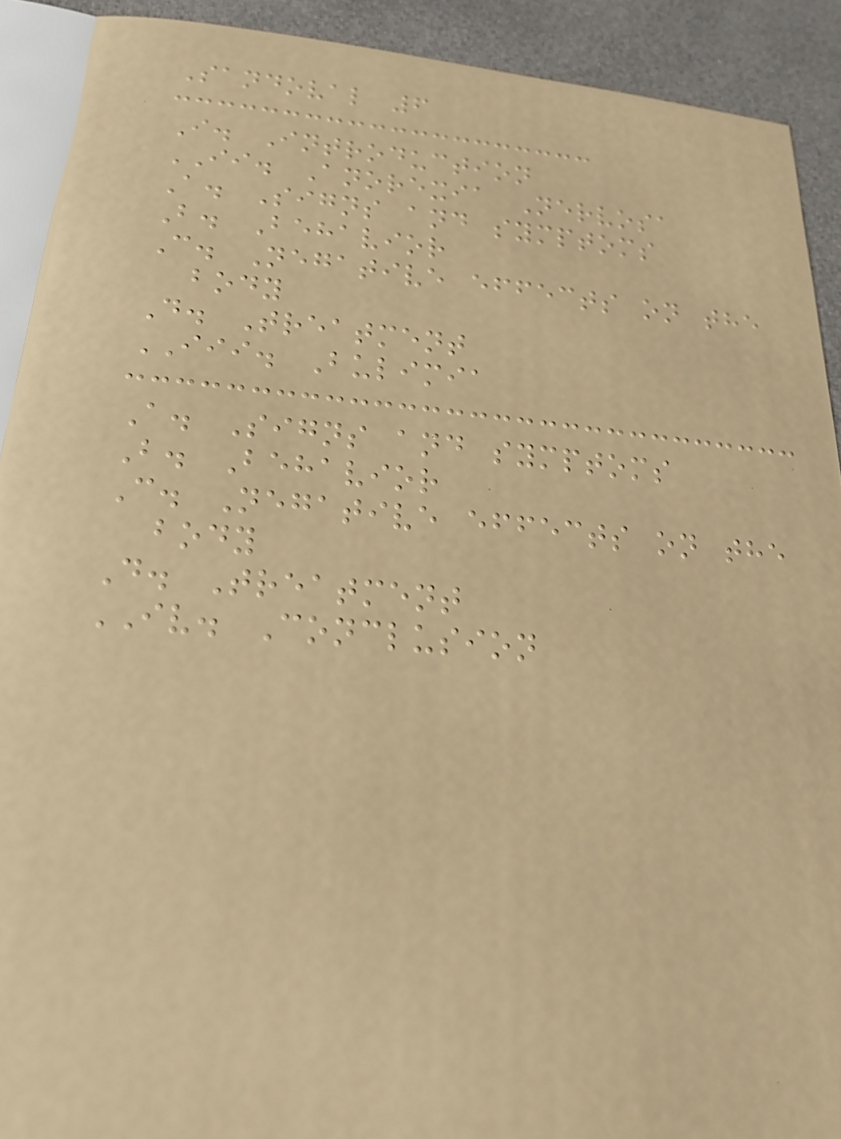Sandoval 6
I. Introduction
II. Anorexia Nervosa
A. Signs and symptoms
B. Behavior
C. Negative effects on the
body
D. Treatment
III. Bulimia
A. Signs and symptoms
B. Behavior
C. Negative effects on the
body
D. Treatment
IV. Conclusion
